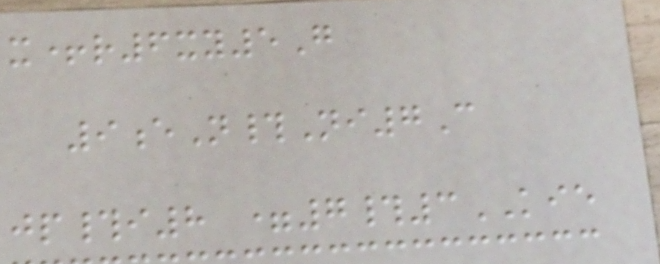x+r6xy5G
9eN#Ni7C
jp#i8 =7#3KIE
